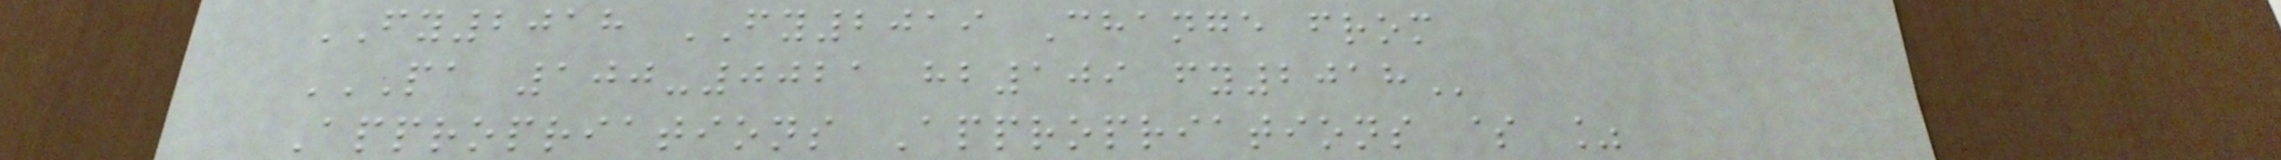FY2018 FY2019 Change from
PA 100-0021 HB109 FY2018
Appropriations Appropriations $ %
